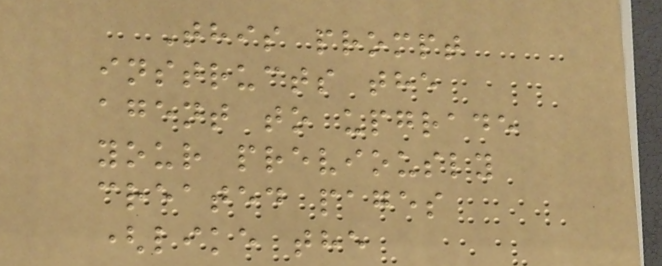This prompt
instructs the
agent to upgrade
your previously
created pages
(like the
